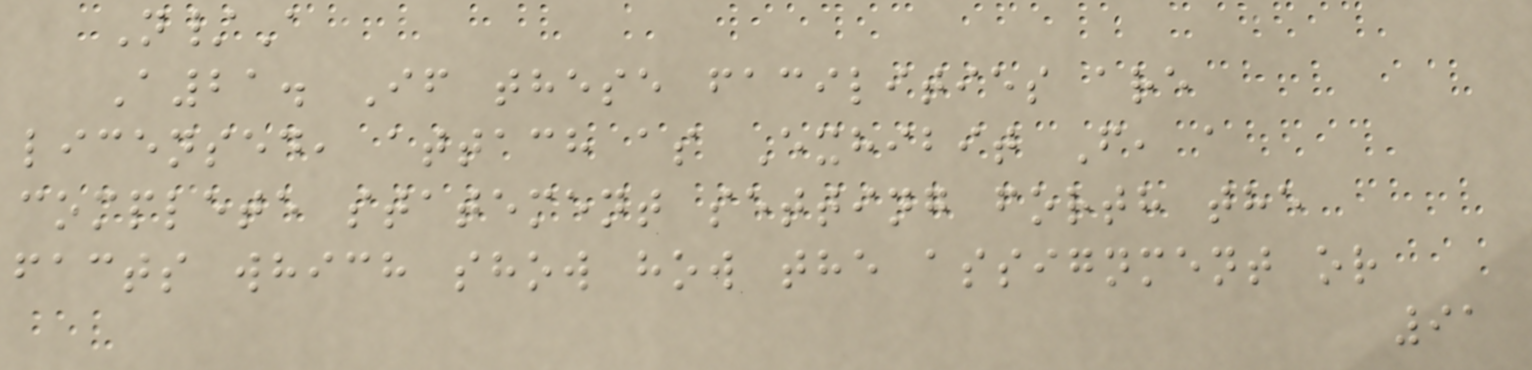N/A
A21. If these facilities are
licensed, attach as Exhibit F, a
complete statement setting forth the
facts which show how the assignment or
91
